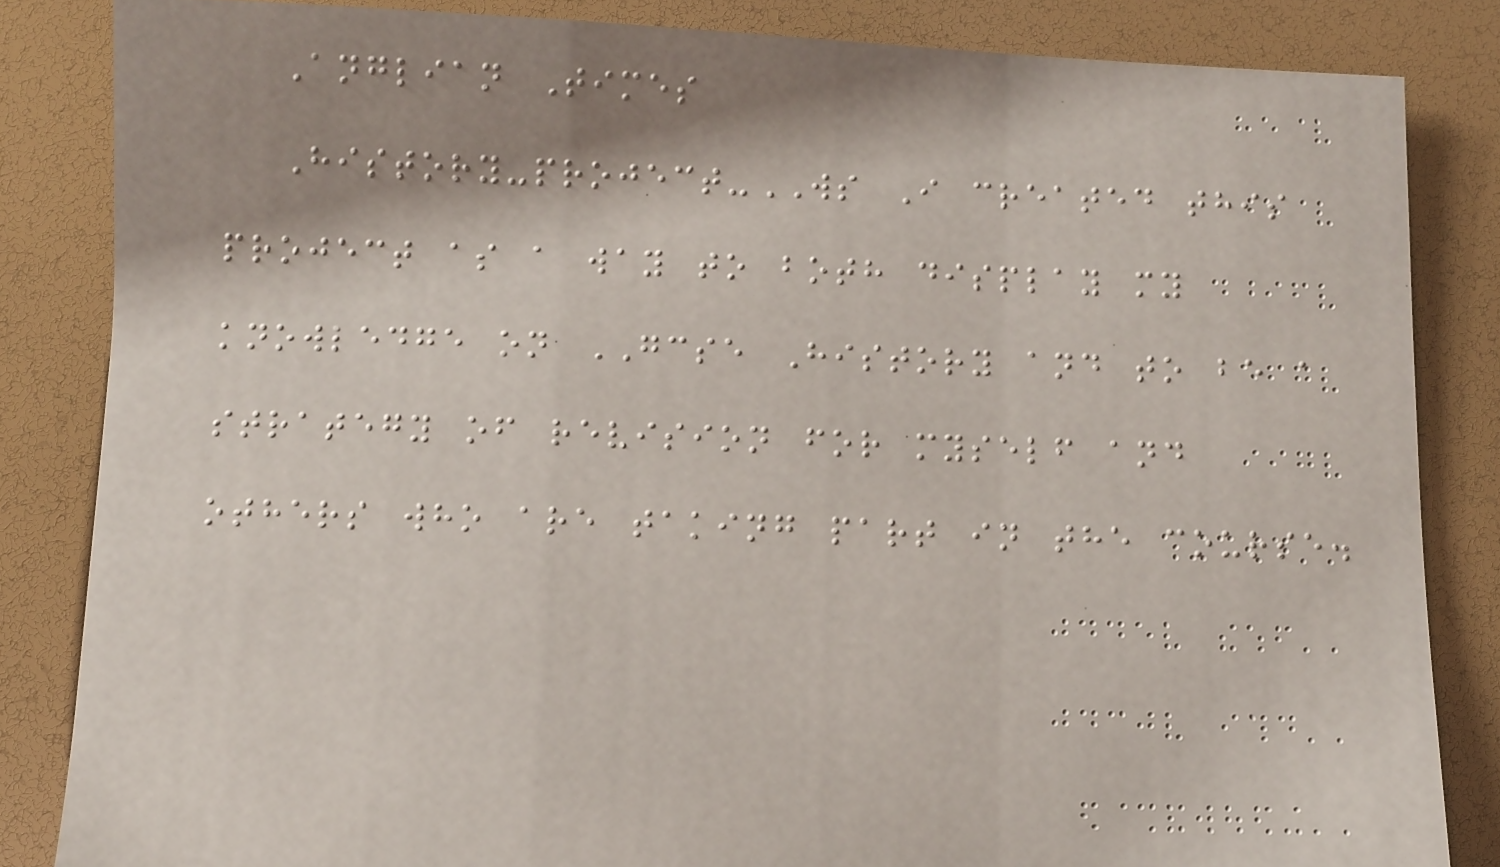Anglian Times
History-project-WS I created this
project as a way to both display my
knowledge on GCSE History and to be a
strategy of revision for myself and
others who are taking part in the course.
